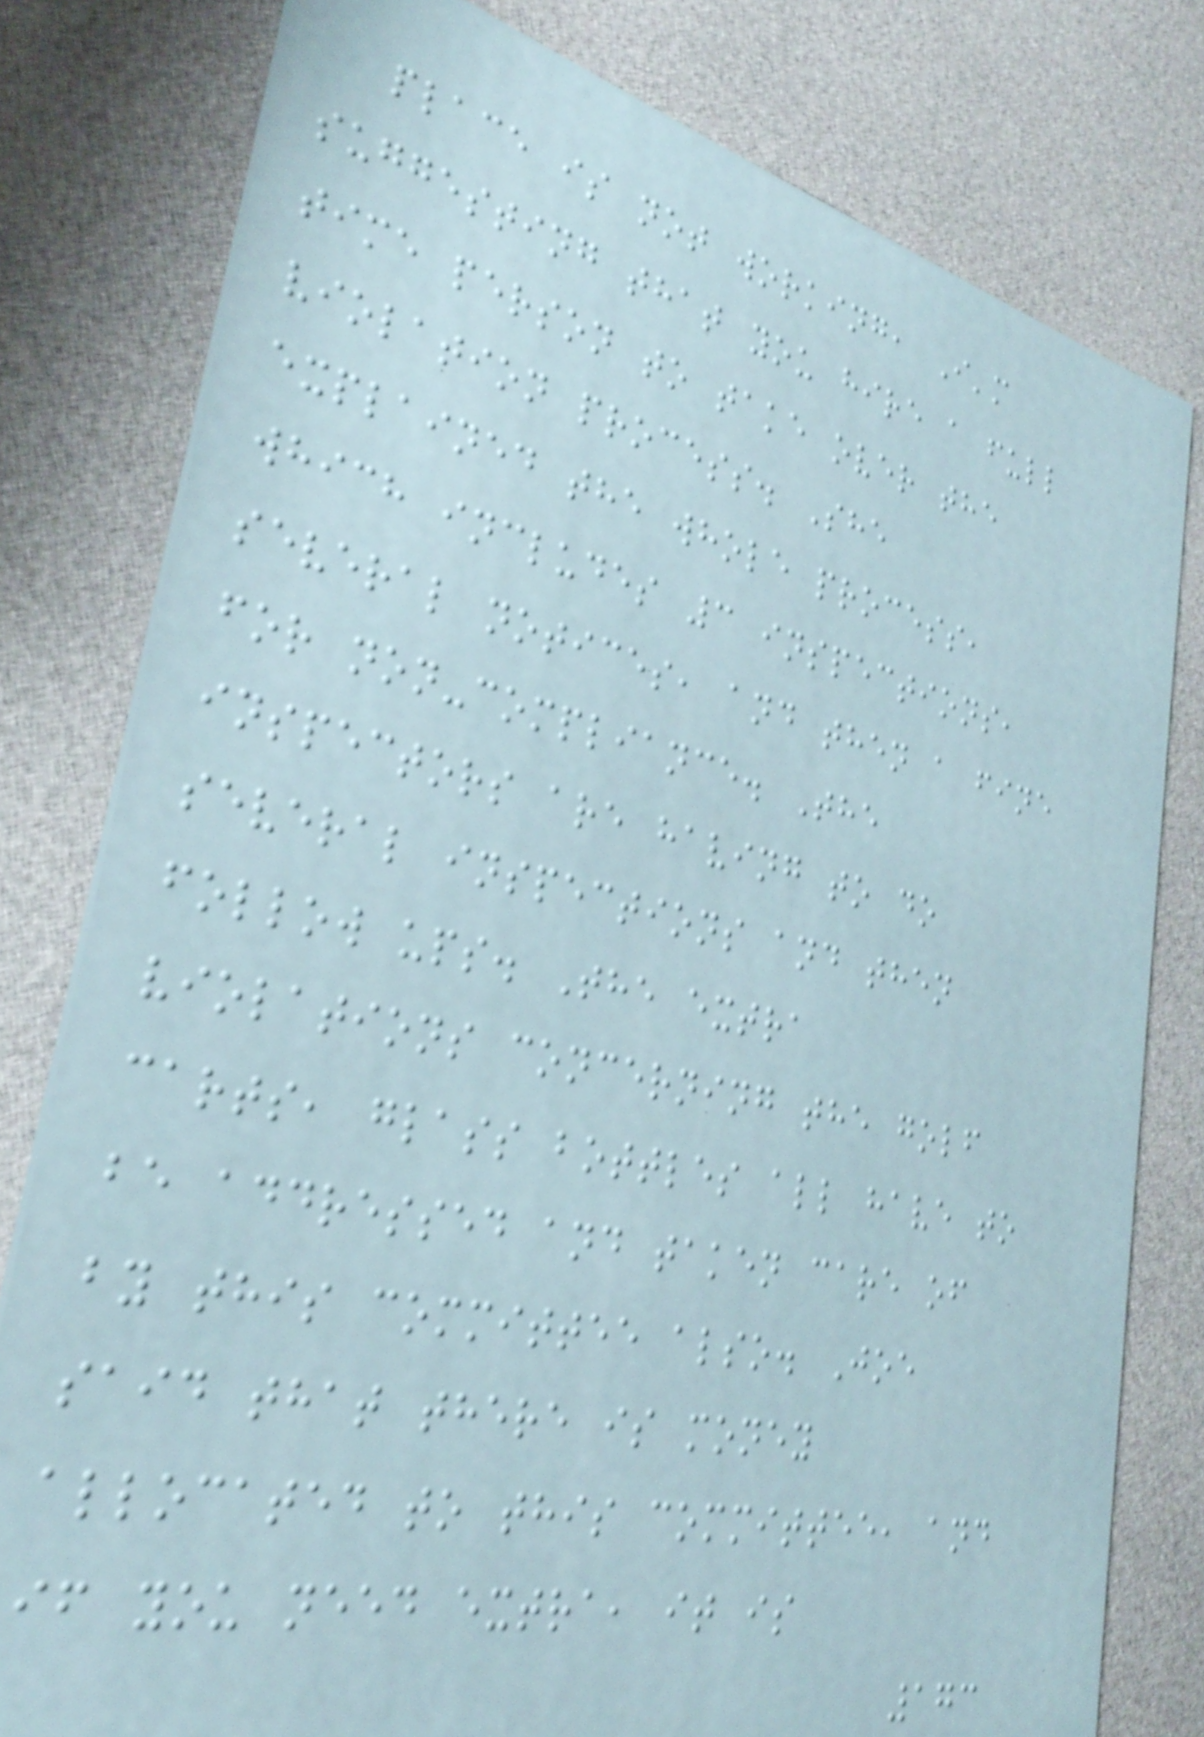place is not working, I'm
suggesting that you hire a full
time person to take over the
violation process. She
explained the whole process,
which includes 3 inspections,
several notices, and then a fine
for non-compliance. The
inspectors are having to do
several inspections and then
follow ups. The extra
violations concerning the golf
carts, glass bottles all have to
be addressed and taken care of
by this committee also. Joe
said that there is money
allocated to this committee, and
if you need extra, it is
173
